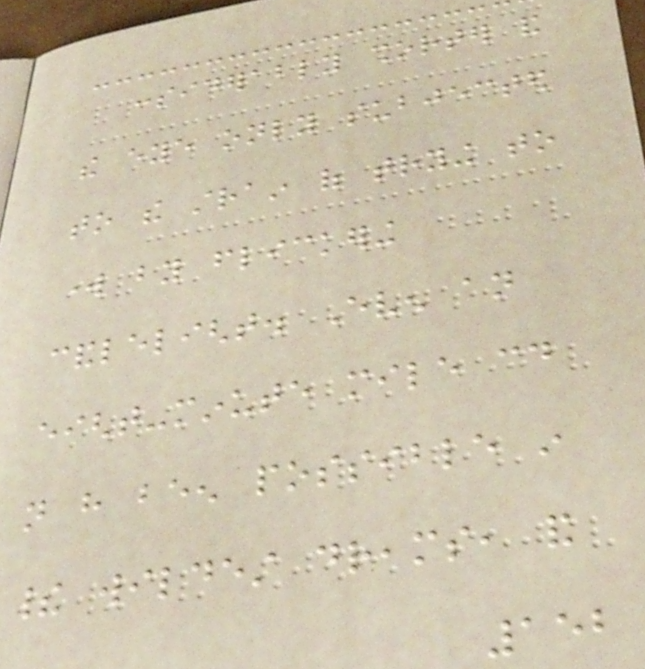considerably shorter and
the eye only subjected
to the strain of trying to
work by flickering
candlelight. Even an
eight-minute mile could
not have been possible in
their wildest dreams, and
152
